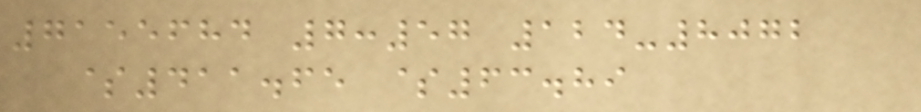7155684 7:57 124-8072
$411.65 $63.89
